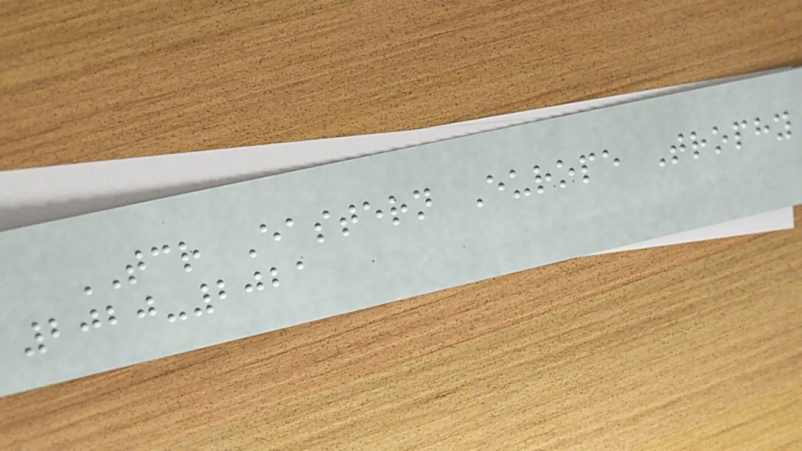TCR Eastern Europe Trophy
2020-2021
